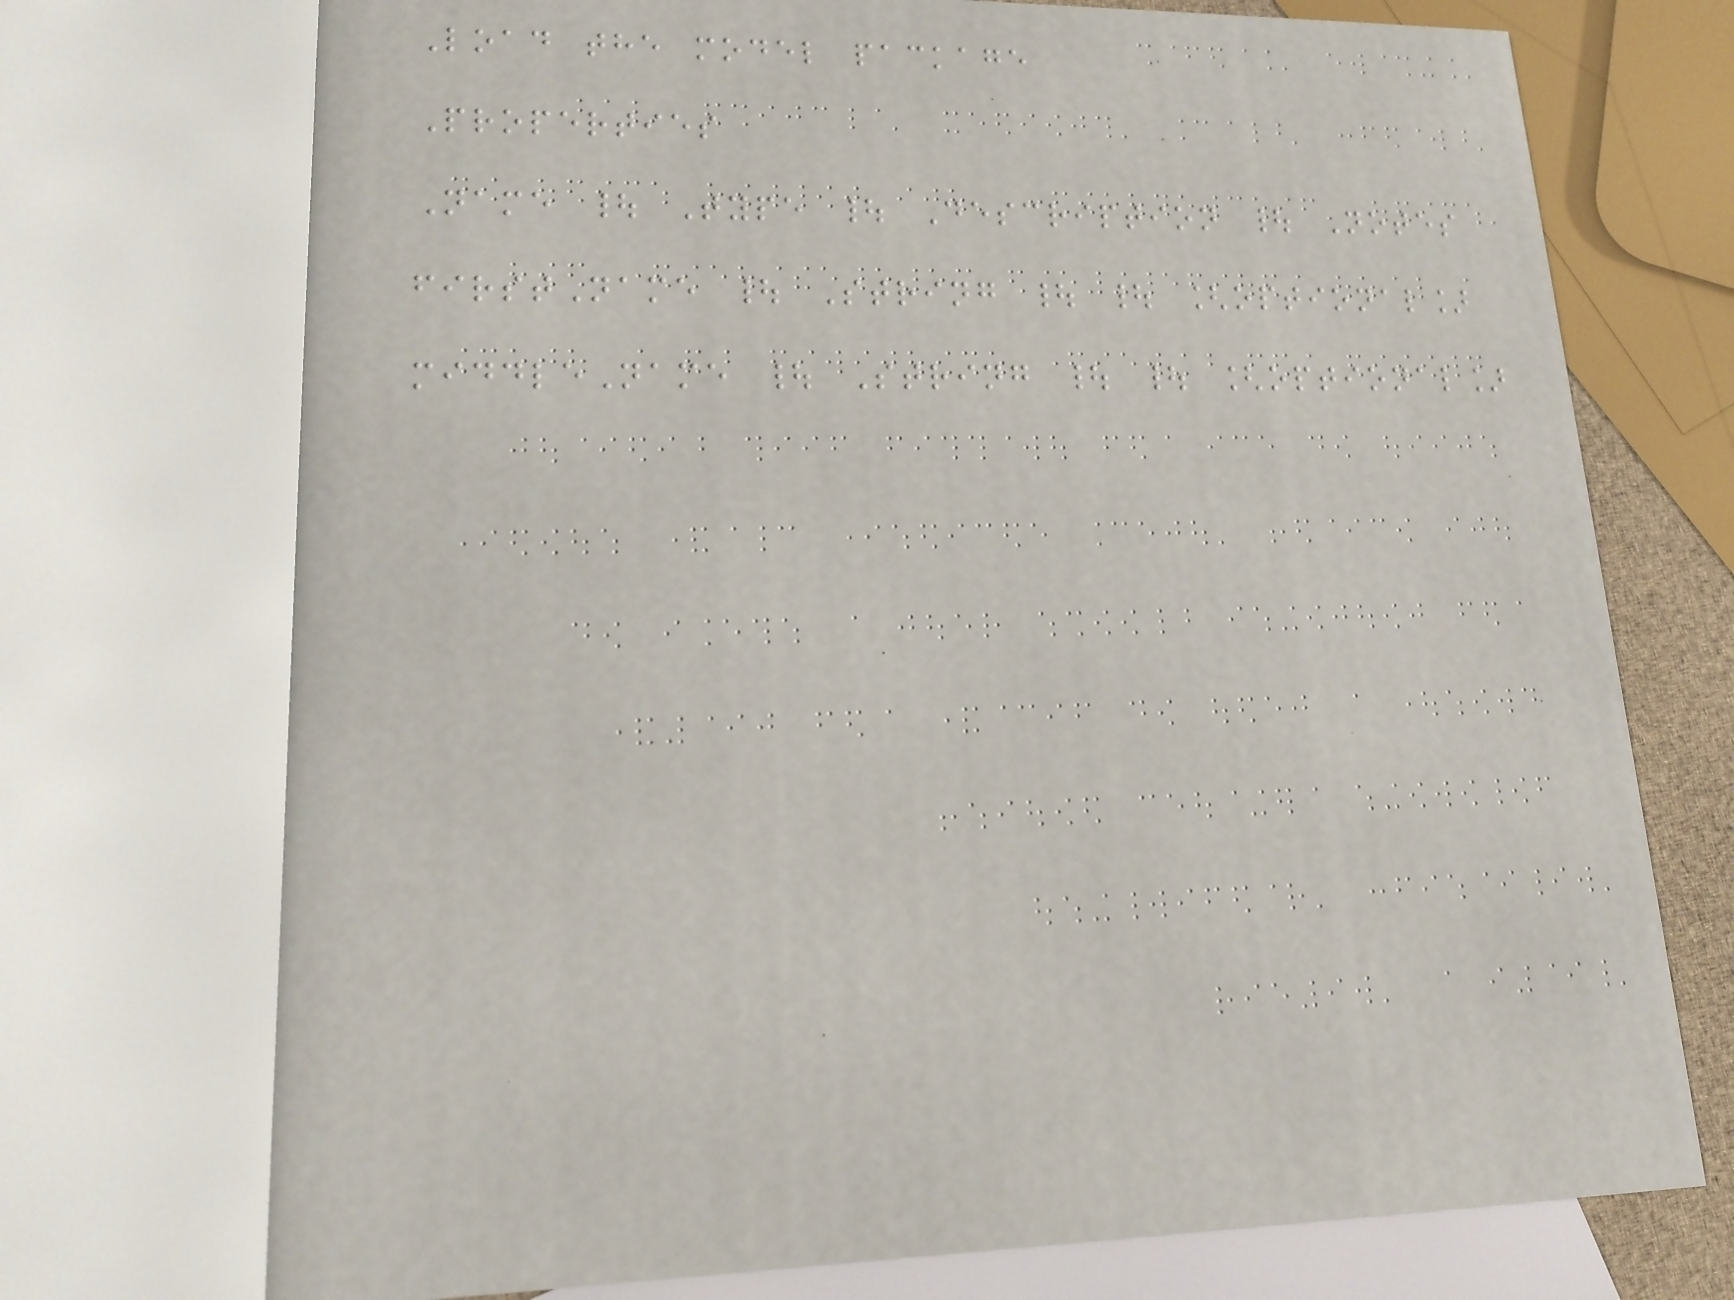Load the model package
Properties
Name | Type | Description | Notes
firstName | String | | [optional]
middleName | String | | [optional]
